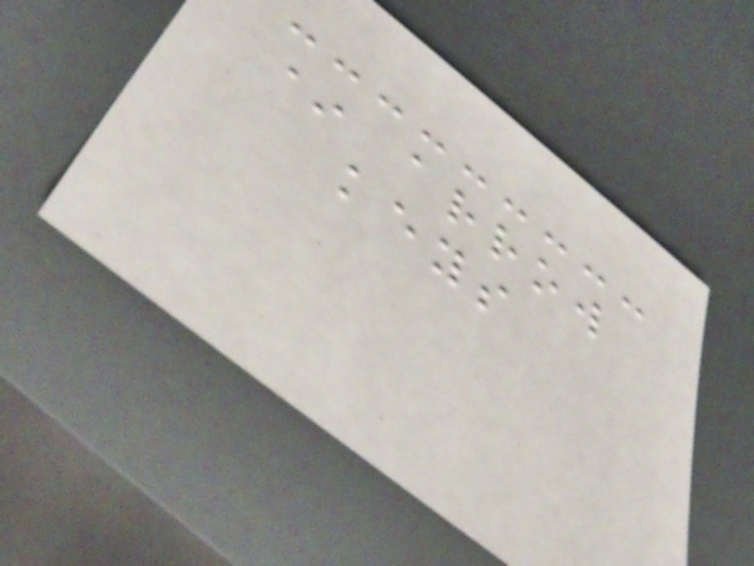* arrow
keys
